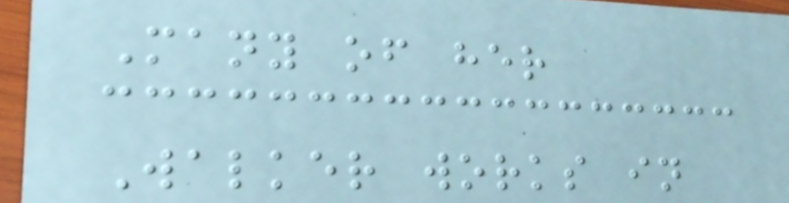Many of her
Walker works in
